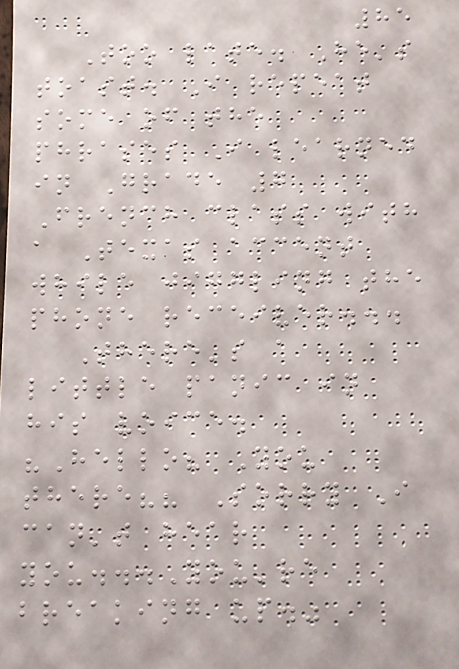85
Too late. He's
toast. I repeat
some of the
phrases I learned
in Grade 7
French class with
a Texas accent
while jiggling the
phone receiver...
There's a
little panic in
his voice.
"Hello? You
there?? Sorry I
can't hear
you...You're
breaking up."
